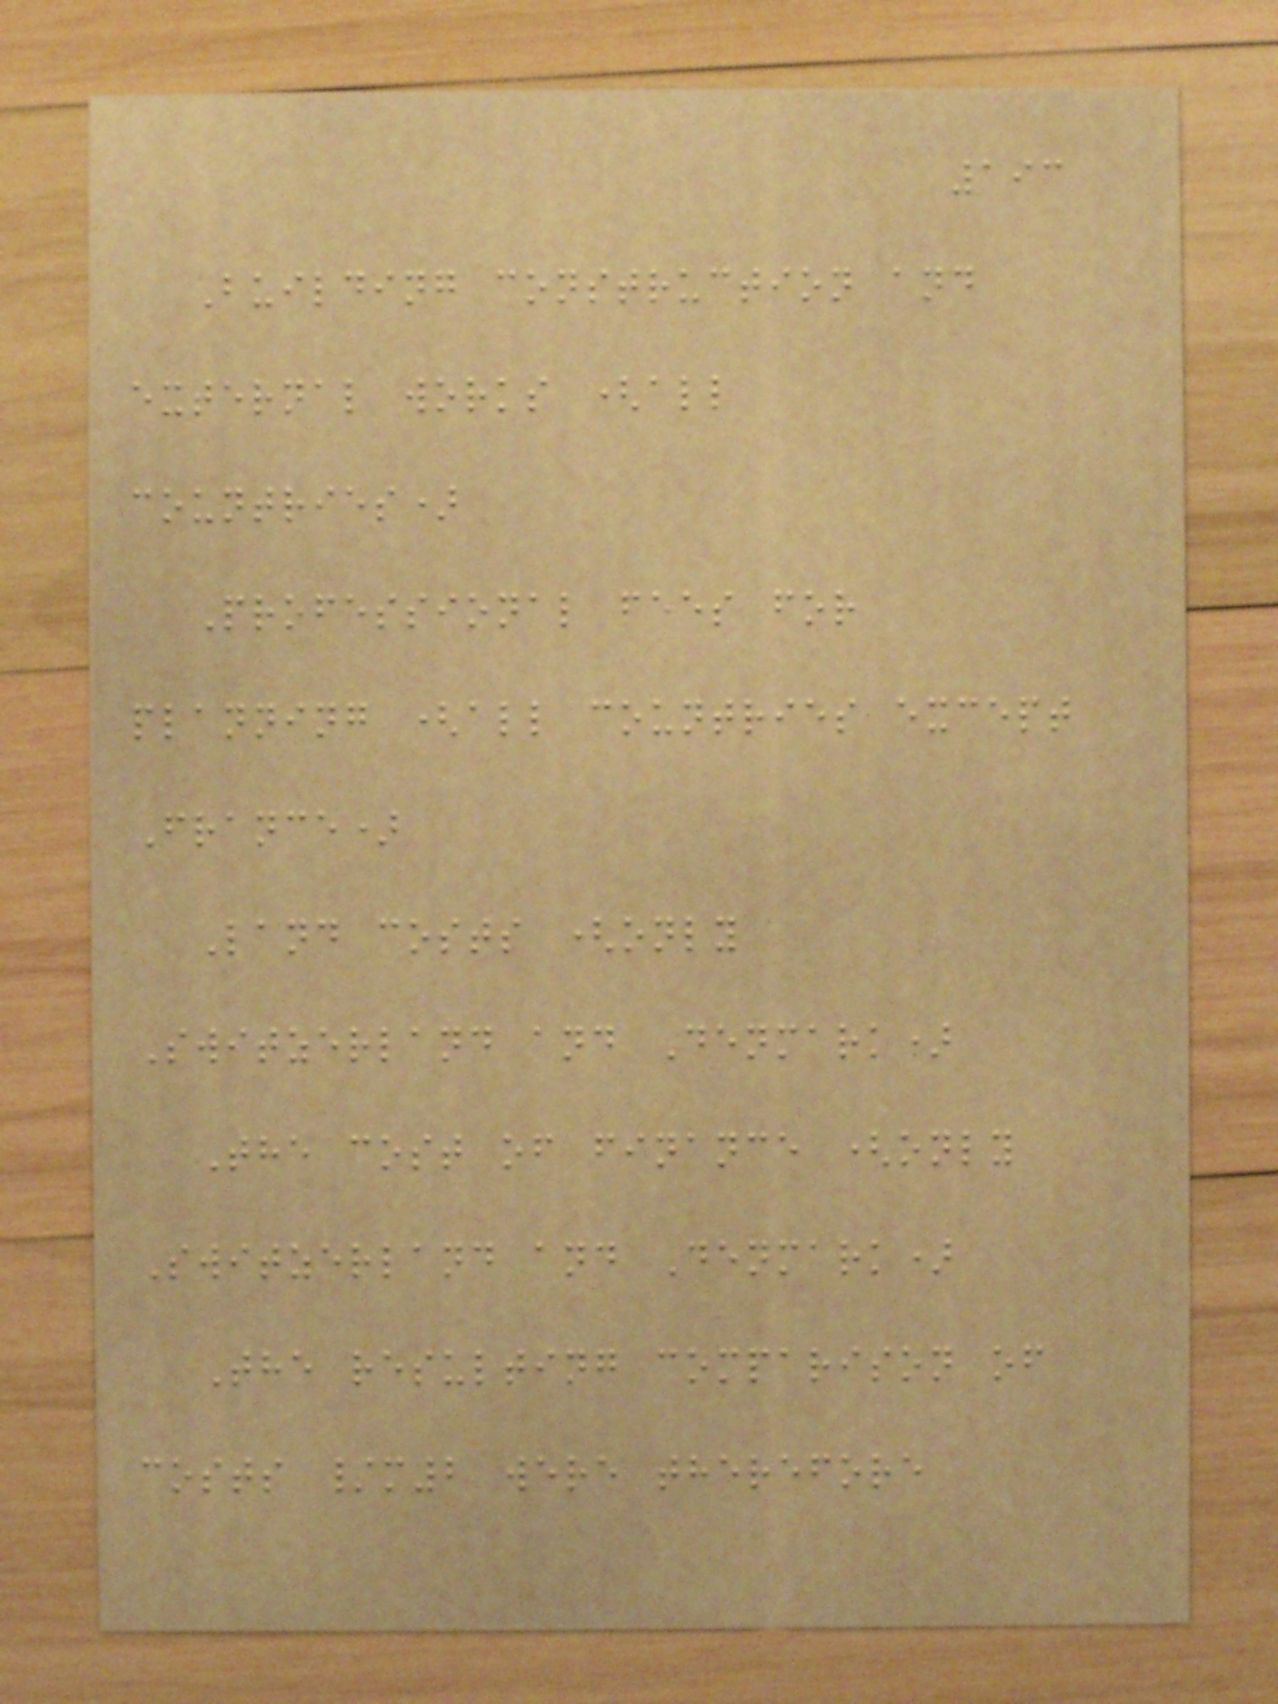193
Building construction and
external works (all
countries)
Professional fees for
planning (all countries except
France)
Land costs (only
Switzerland and Denmark)
The cost of finance (only
Switzerland and Denmark)
The resulting comparison of
costs /m2 were therefore
